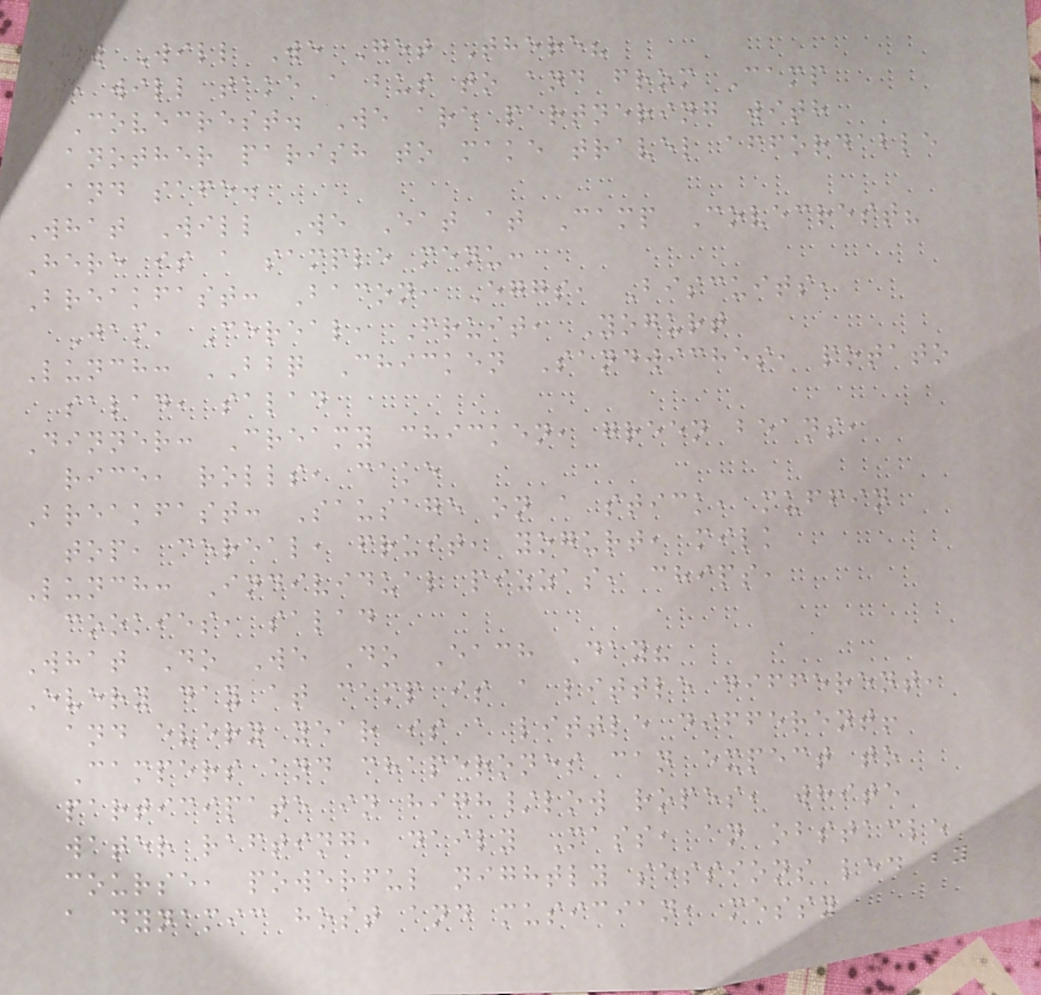How Will We Get There?
We will take a bus to and from Camp
Covecrest. We are partnering with
another parish to make travel affordable
and safe.
What Will We Eat at Camp Covecrest?
Here is a sample menu:
Breakfast: Bacon, Eggs, Biscuits,
Jam, Cereal, Fruit, Yogurt
Lunch: BBQ Chicken Sandwiches, potato
salad, salad
Dinner: Creamy chicken, green beans,
rice, rolls, cake
Breakfast: Sausage on a stick, muffin
top, cereal, fruit, yogurt, milk
Lunch: Individual pizzas, chips,
cookies, salad
What Do We Do Each Day?
Every day at camp is a little different,
and every year is a little different!
Campers and chaperones can expect to
participate in high/low ropes, white
water rafting, daily Mass, an obstacle
course, powerful nightly sessions led by
a dynamic host and musician, messy
